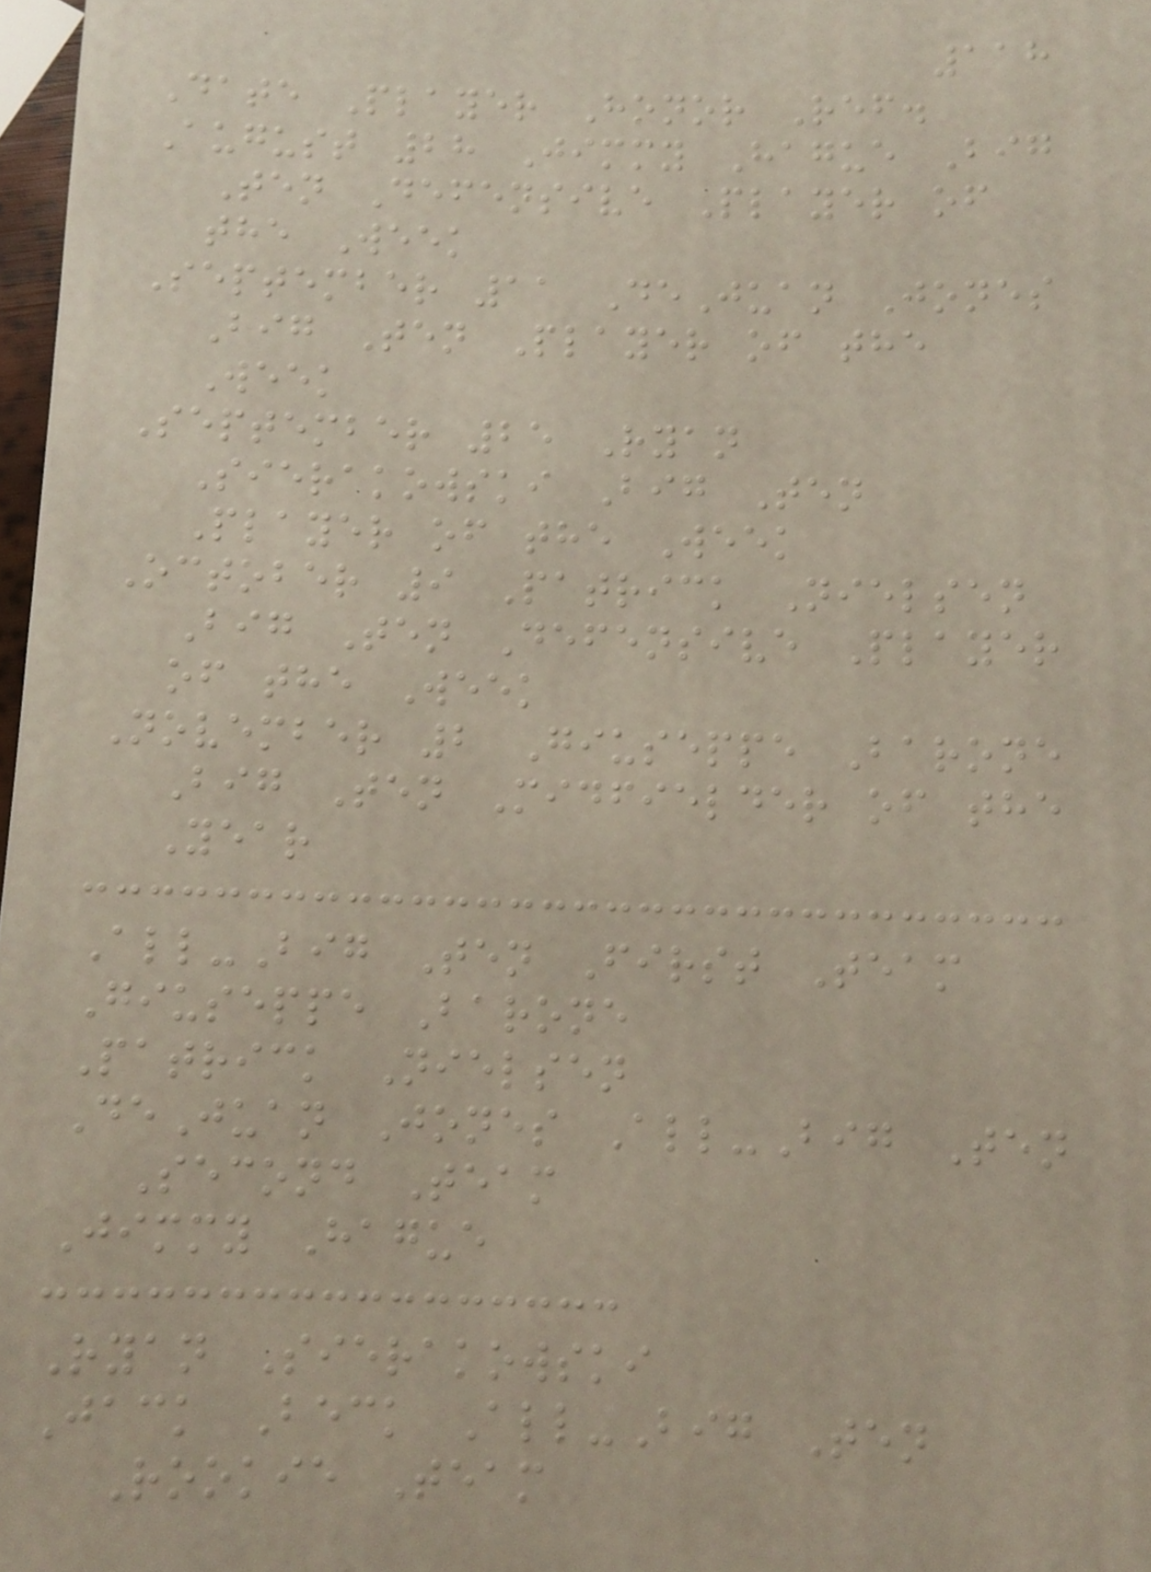118
Date Player Honor Ref.
August 28 Jimmy Hague Big
Ten Defensive Player of
the Week
September 11 DeJuan Jones
Big Ten Player of the
Week
September 25 Ryan
Sierakowski Big Ten
Player of the Week
October 9 Patrick Nielsen
Big Ten Defensive Player
of the Week
November 2 Giuseppe Barone
Big Ten Midfielder of the
Year
All-Big Ten First Team
Giuseppe Barone
Patrick Nielsen
DeJuan Jones All-Big Ten
Second Team
Jimmy Hague
Ryan Sierakowski
Jack Beck All-Big Ten
Rookie Team
